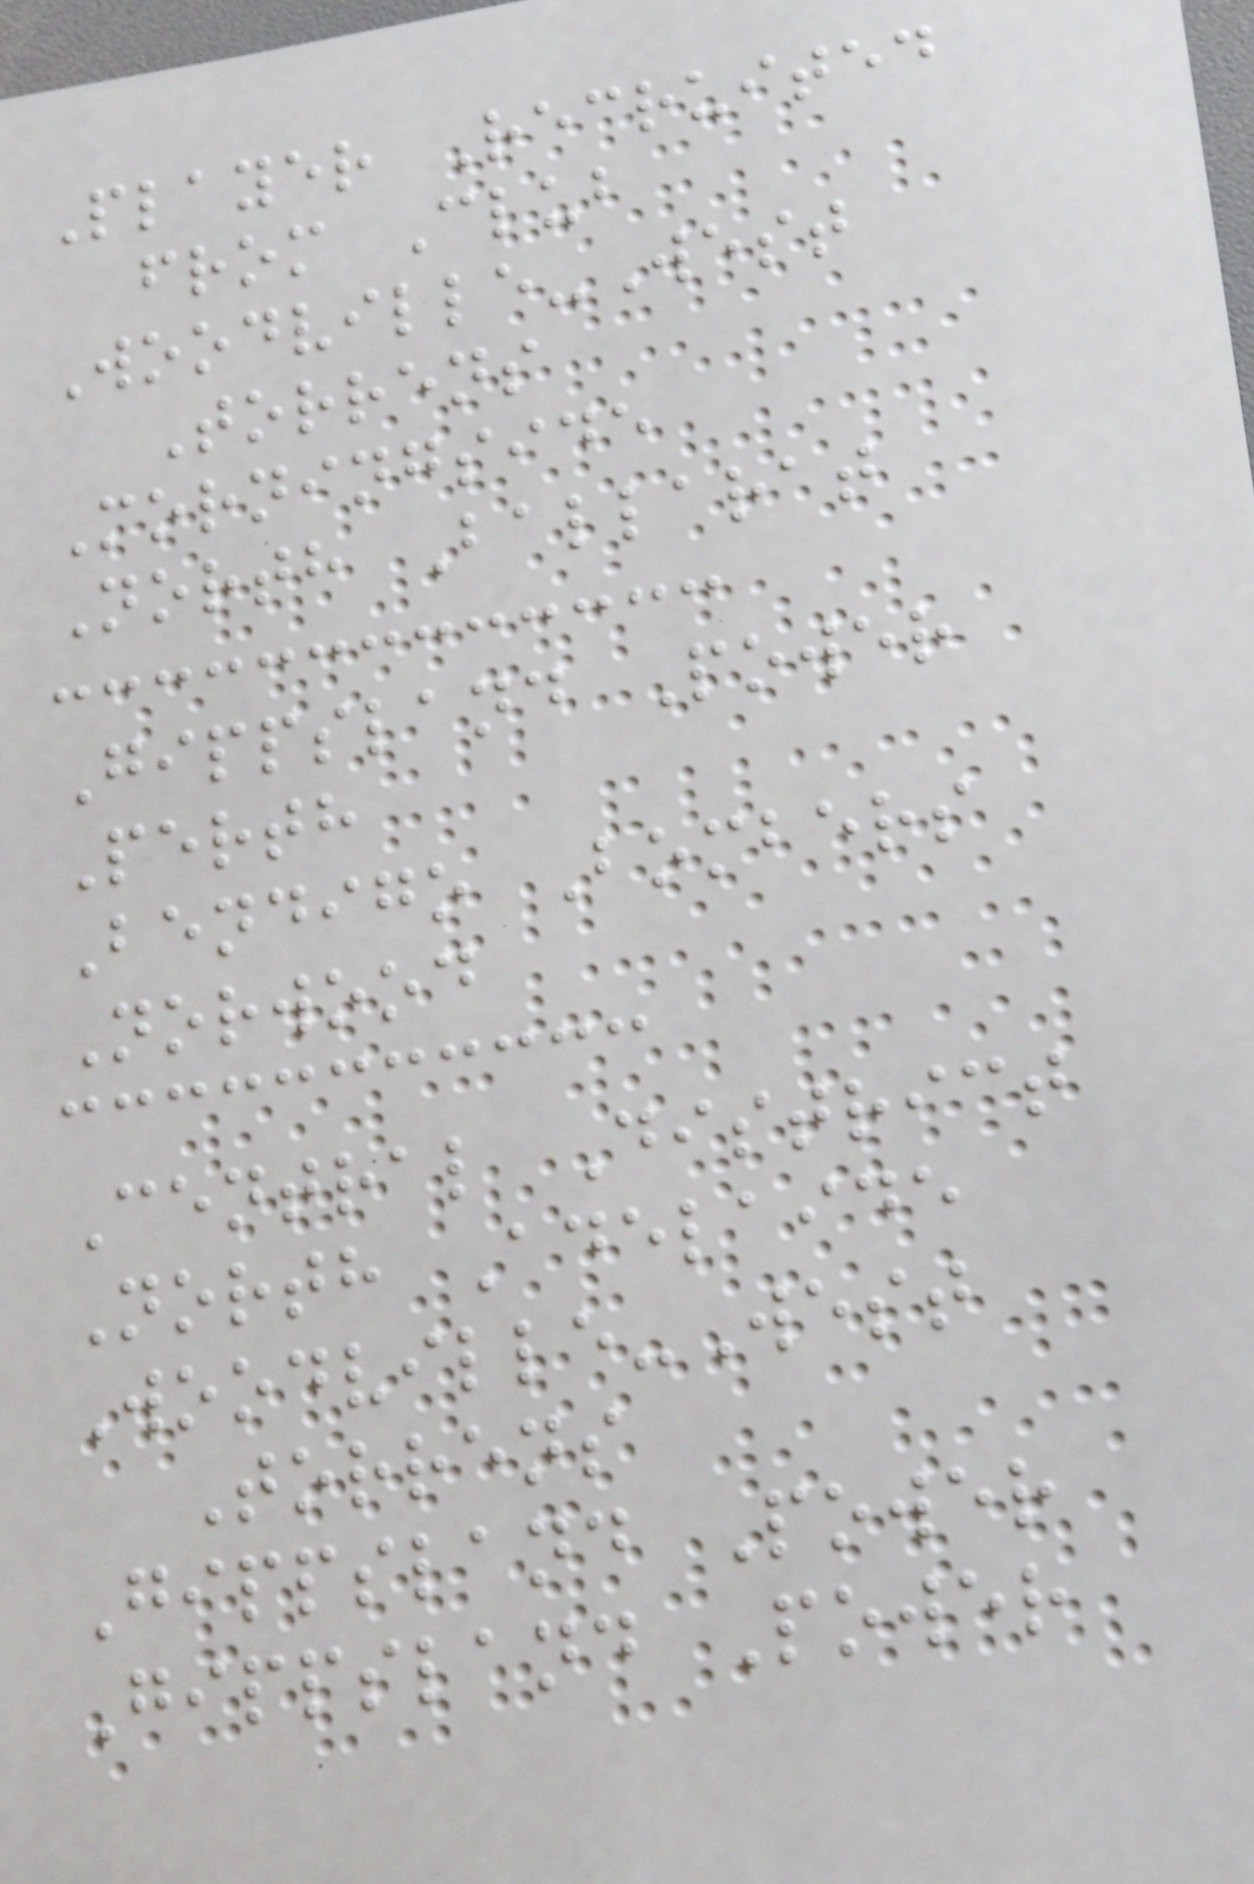Player Recruited
from Club
Woodville-West
Torrens
Morningside
North Ballarat
Gippsland Power
Perth
Bendigo Bombers
Norwood
Central District
North Adelaide
Woodville-West
Torrens
Gippsland Power
Gippsland Power
